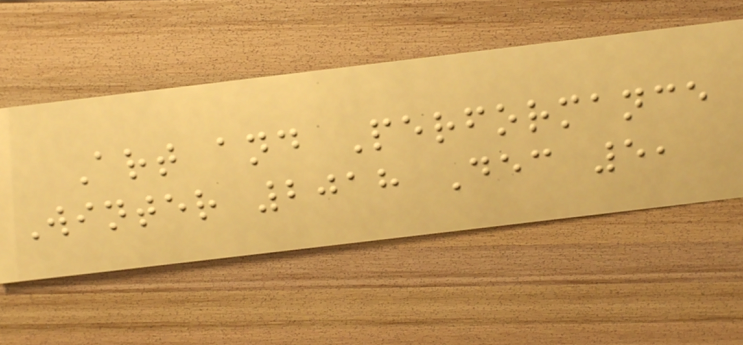Art and Performance
Winter 2018 Dec 5,
